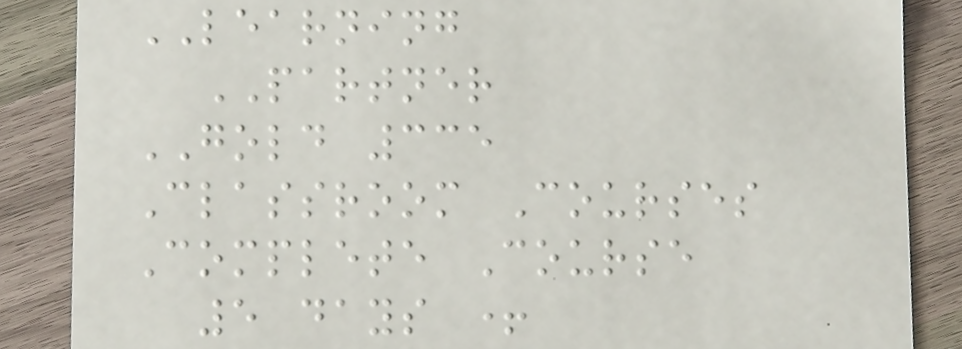LEARNING
PARTNER
GOLD 335
Classroom Courses
Complete Course
5 days +
